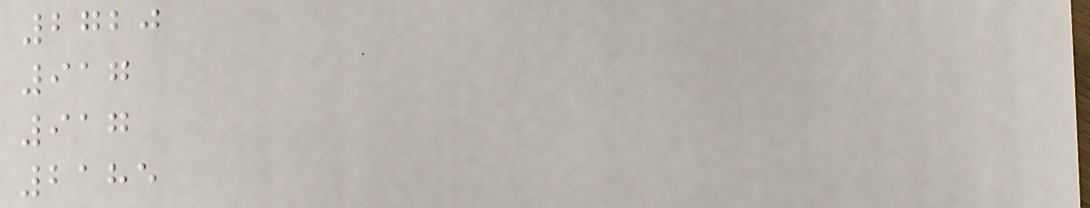2720
917
917
2185
